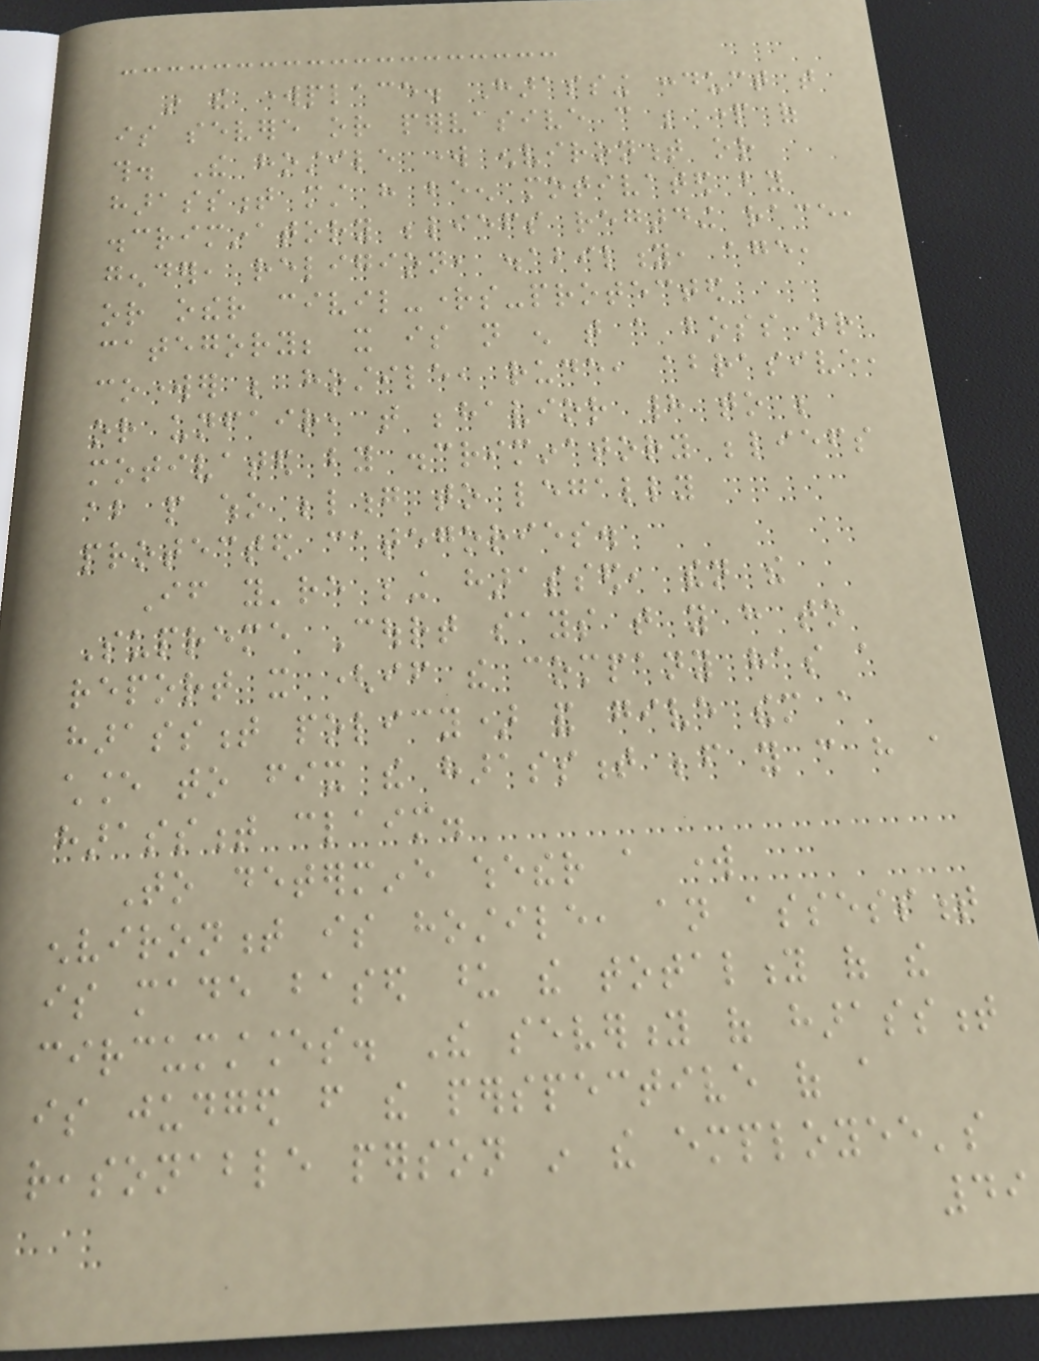in the workplace. Harassing conduct that
is severe or pervasive can be part of
this. The hostile work environment or
harassment must have been motivated by
discriminatory beliefs regarding race,
gender, religion, disability, age,
or other civil-rights-protected
category; it is not enough that a boss or
coworker be hostile, rude, abrasive,
or unfair, that behavior had to be
motivated by discriminatory beliefs
about people who belong to legally
protected categories.
If you're being harassed, then the
Supreme Court says that you have to
report it (if the company has a
harassment policy) and give them a
chance to fix the harassment before you can have a
harassment claim.
To determine whether a work
environment is hostile, an assessment
is made based upon the totality of the
circumstances. The severity of harassment
is judged from the perspective of a
reasonable person in the employee's
49
